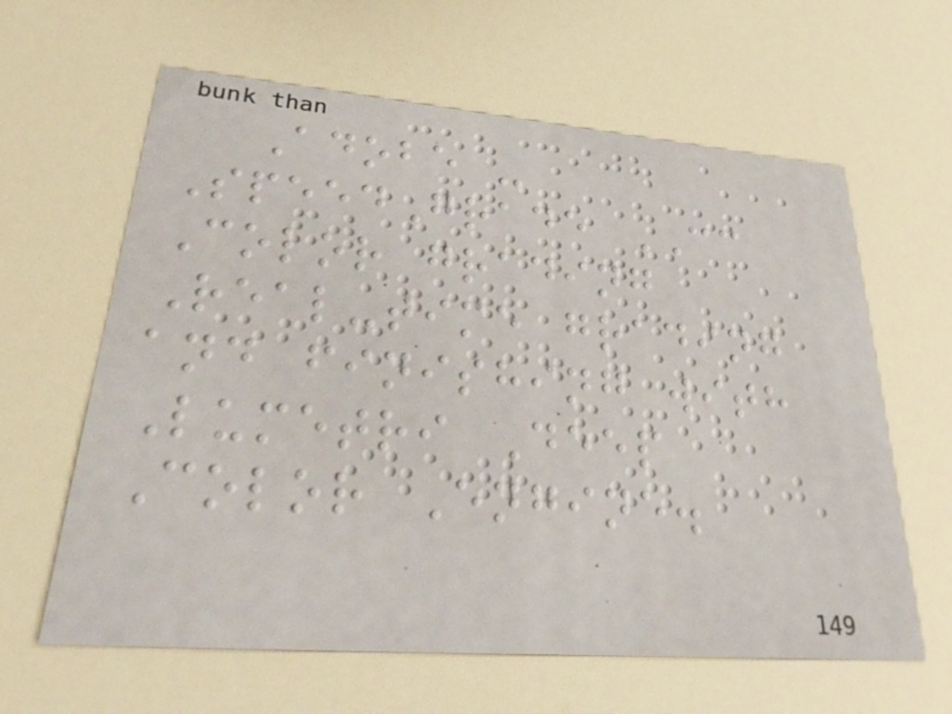Adobe -
SpeedGrade CC
Color grading
Real-time grading
and finishing with
Lumetri Deep
Color Engine.
